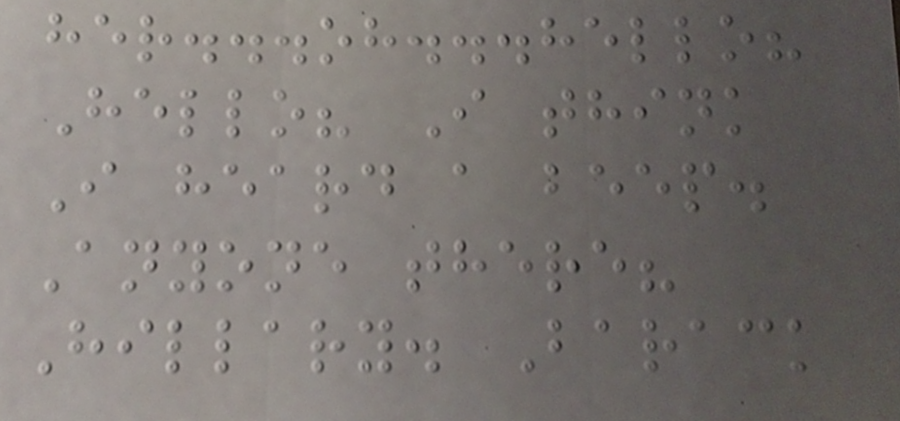her...oh...hello?
Hello? I think
I heard a beep.
Anyone there?
Hillary. Barack
